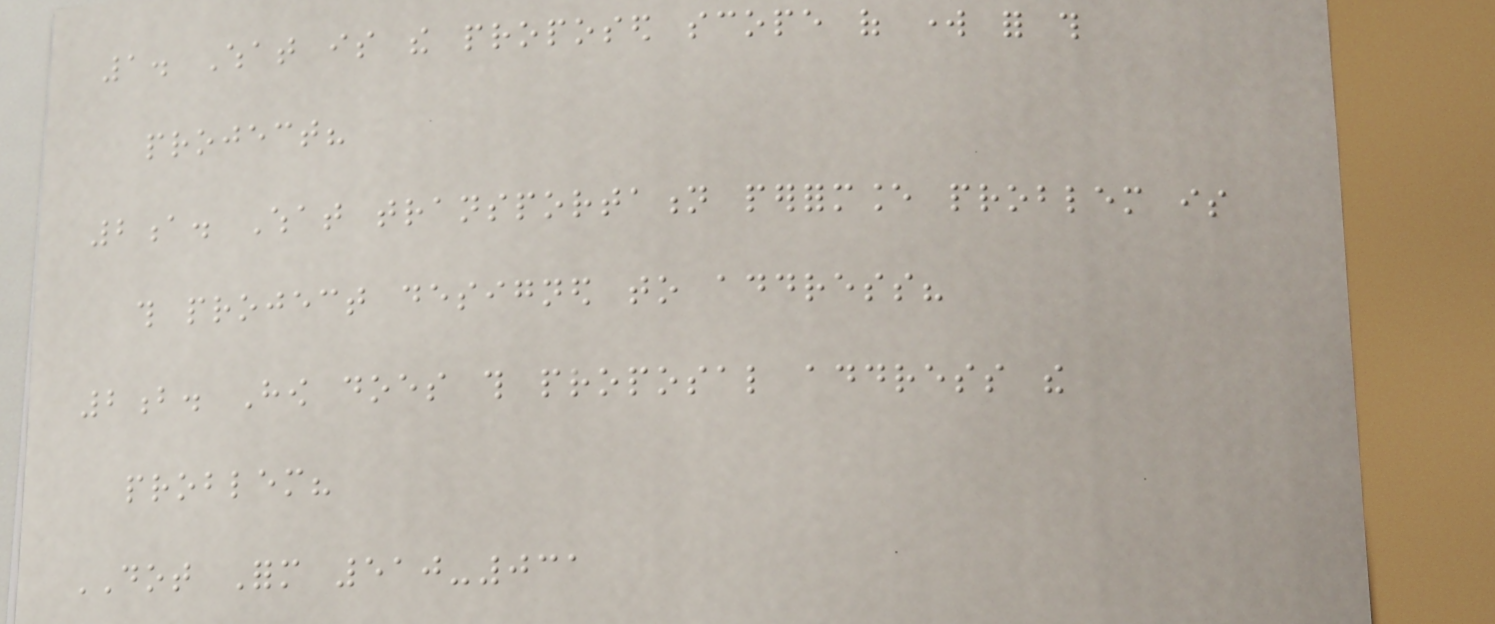1. What is the proposed scope of work for this
project?
2a. What transportation performance problem is
this project designed to address?
2b. How does this proposal address the
problem?
DOT Form 510-031
